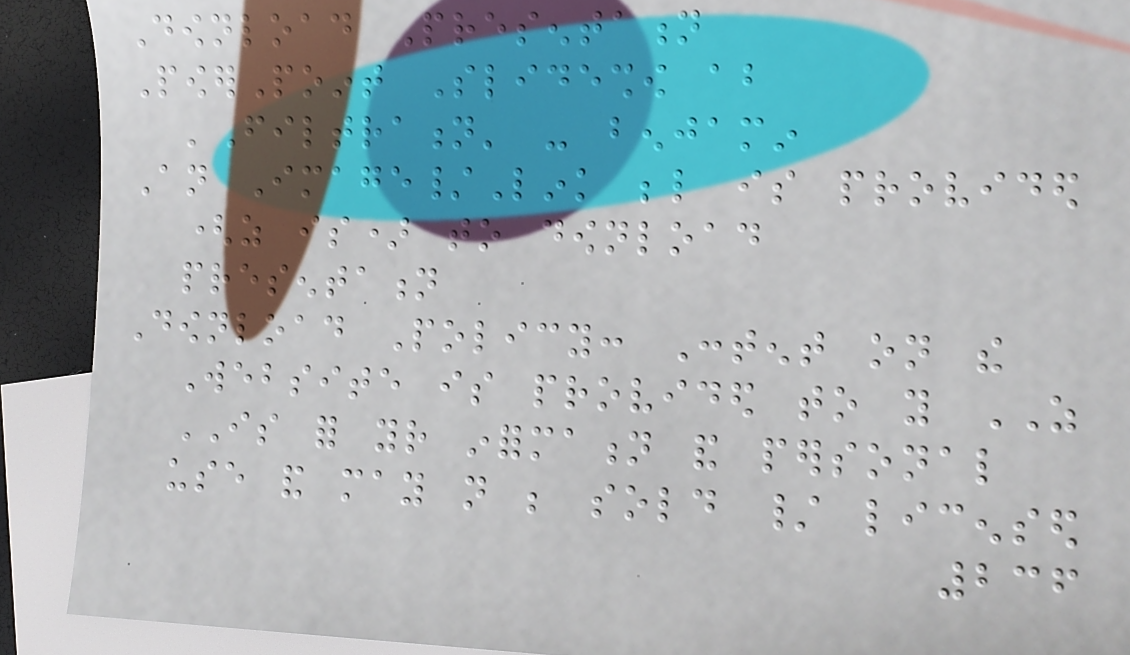Download Presentation
PowerPoint Slideshow about
'Filtration' - benjamin
An Image/Link below is provided
(as is) to download
presentation
Download Policy: Content on the
Website is provided to you AS
IS for your information and personal
use and may not be sold / licensed
236
